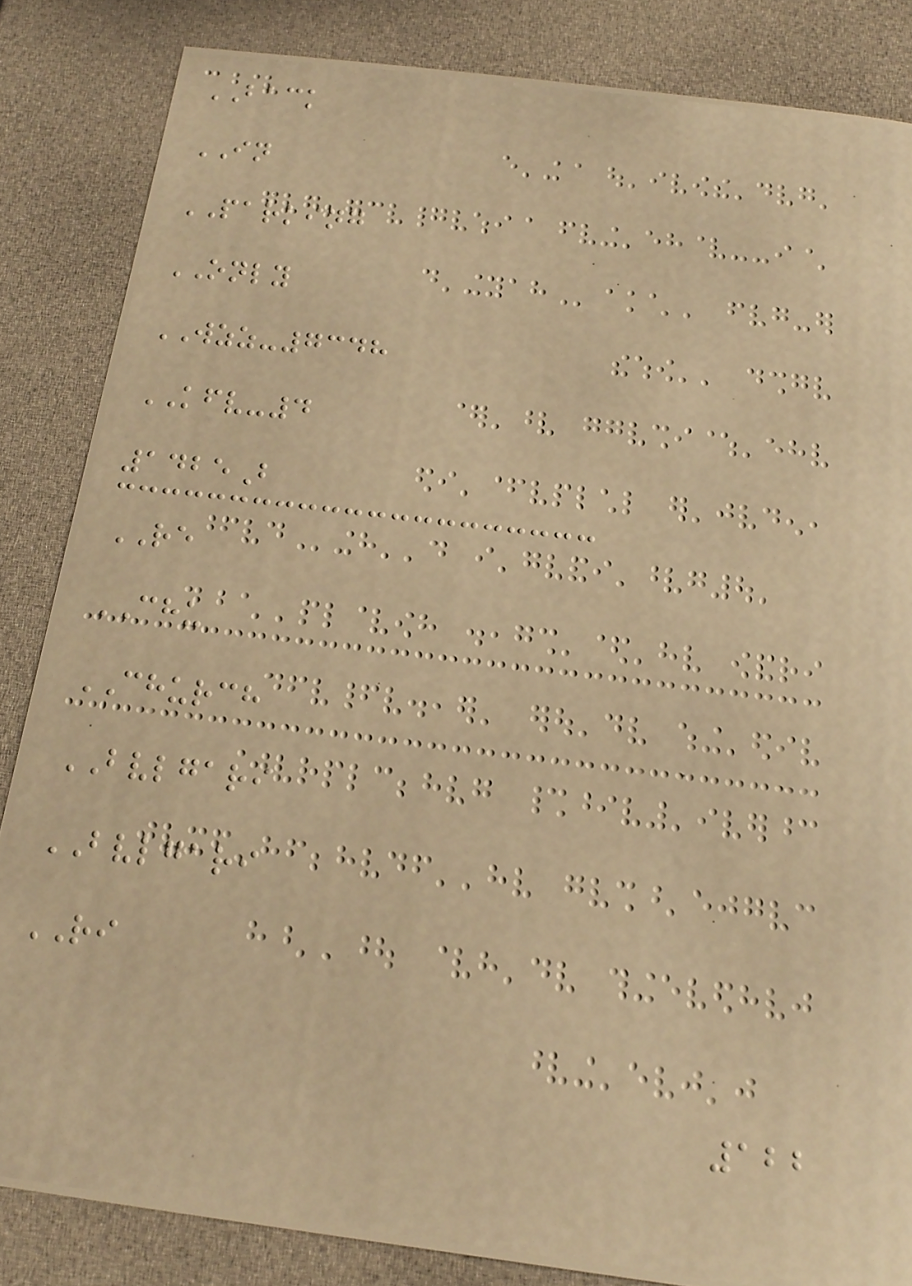BACK
IN
PARKING
ONLY
WZZ-7348
KFV-4
1425B
RE
CHU
CHURCH
BVLGARI
BVLGARI
RI
122
